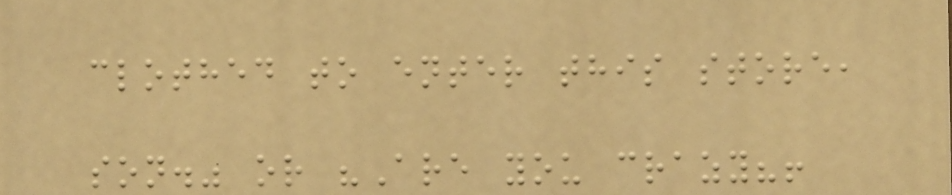clothed to enter this store,
son." or "Are you crazy?!
